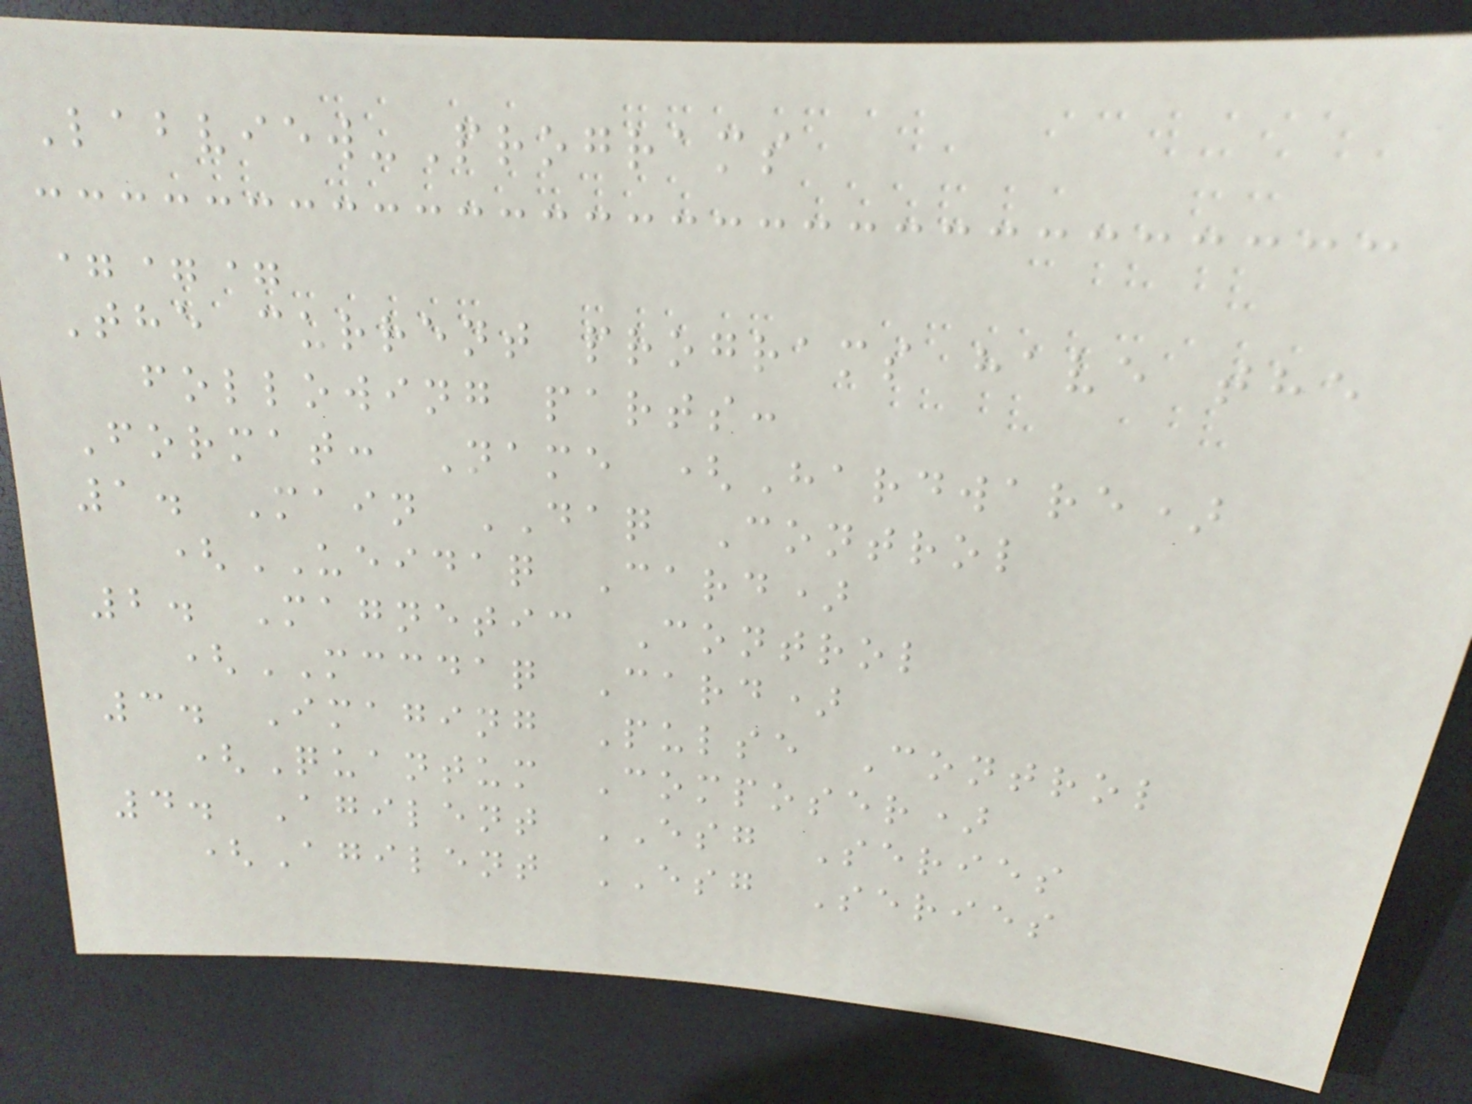Labview-Programs
===
The current programs have the
following parts:
Format: Name (Hardware)
1. Main DAQ Control
(UEIDAQ Card)
2. Magnetic Control
(MCCDAQ Card)
3. Imaging Pulse Control
(Quantum Composer)
4. Agilent ESG Series
(Agilent ESG Series
